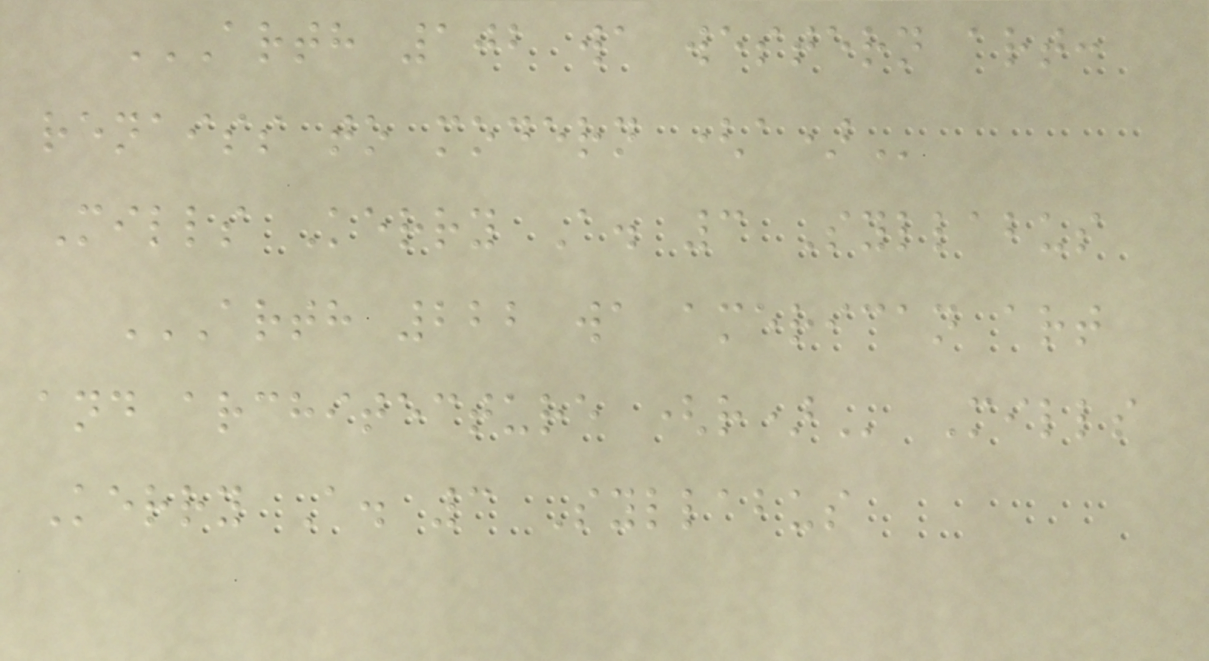ARTH 102 WA WESTERN ART:
RENAISS TO MODERN (A)
Mills Kerry A. 3 Syllabus
ARTH 222 WA AMERICAN ART
AND ARCHITECTURE (R) Mills
Kerry A. 3 Syllabus
